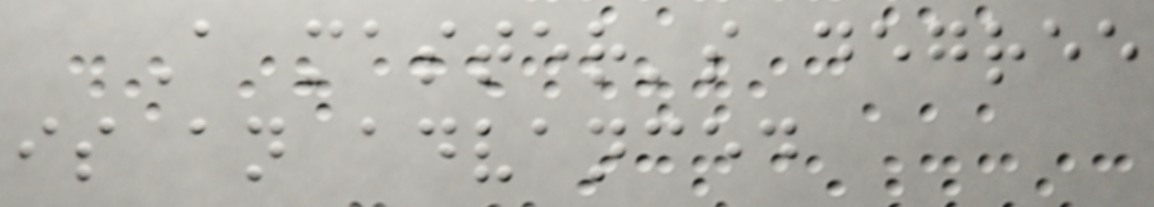A master's degree
is an advanced
